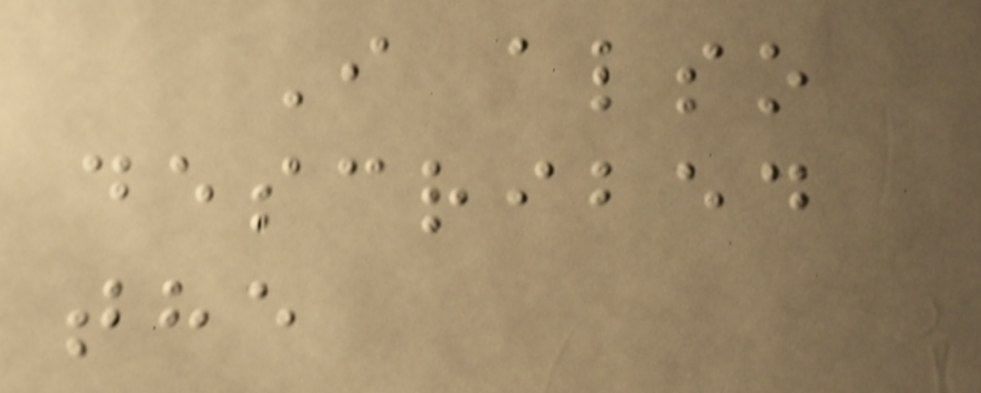I also
described
the
